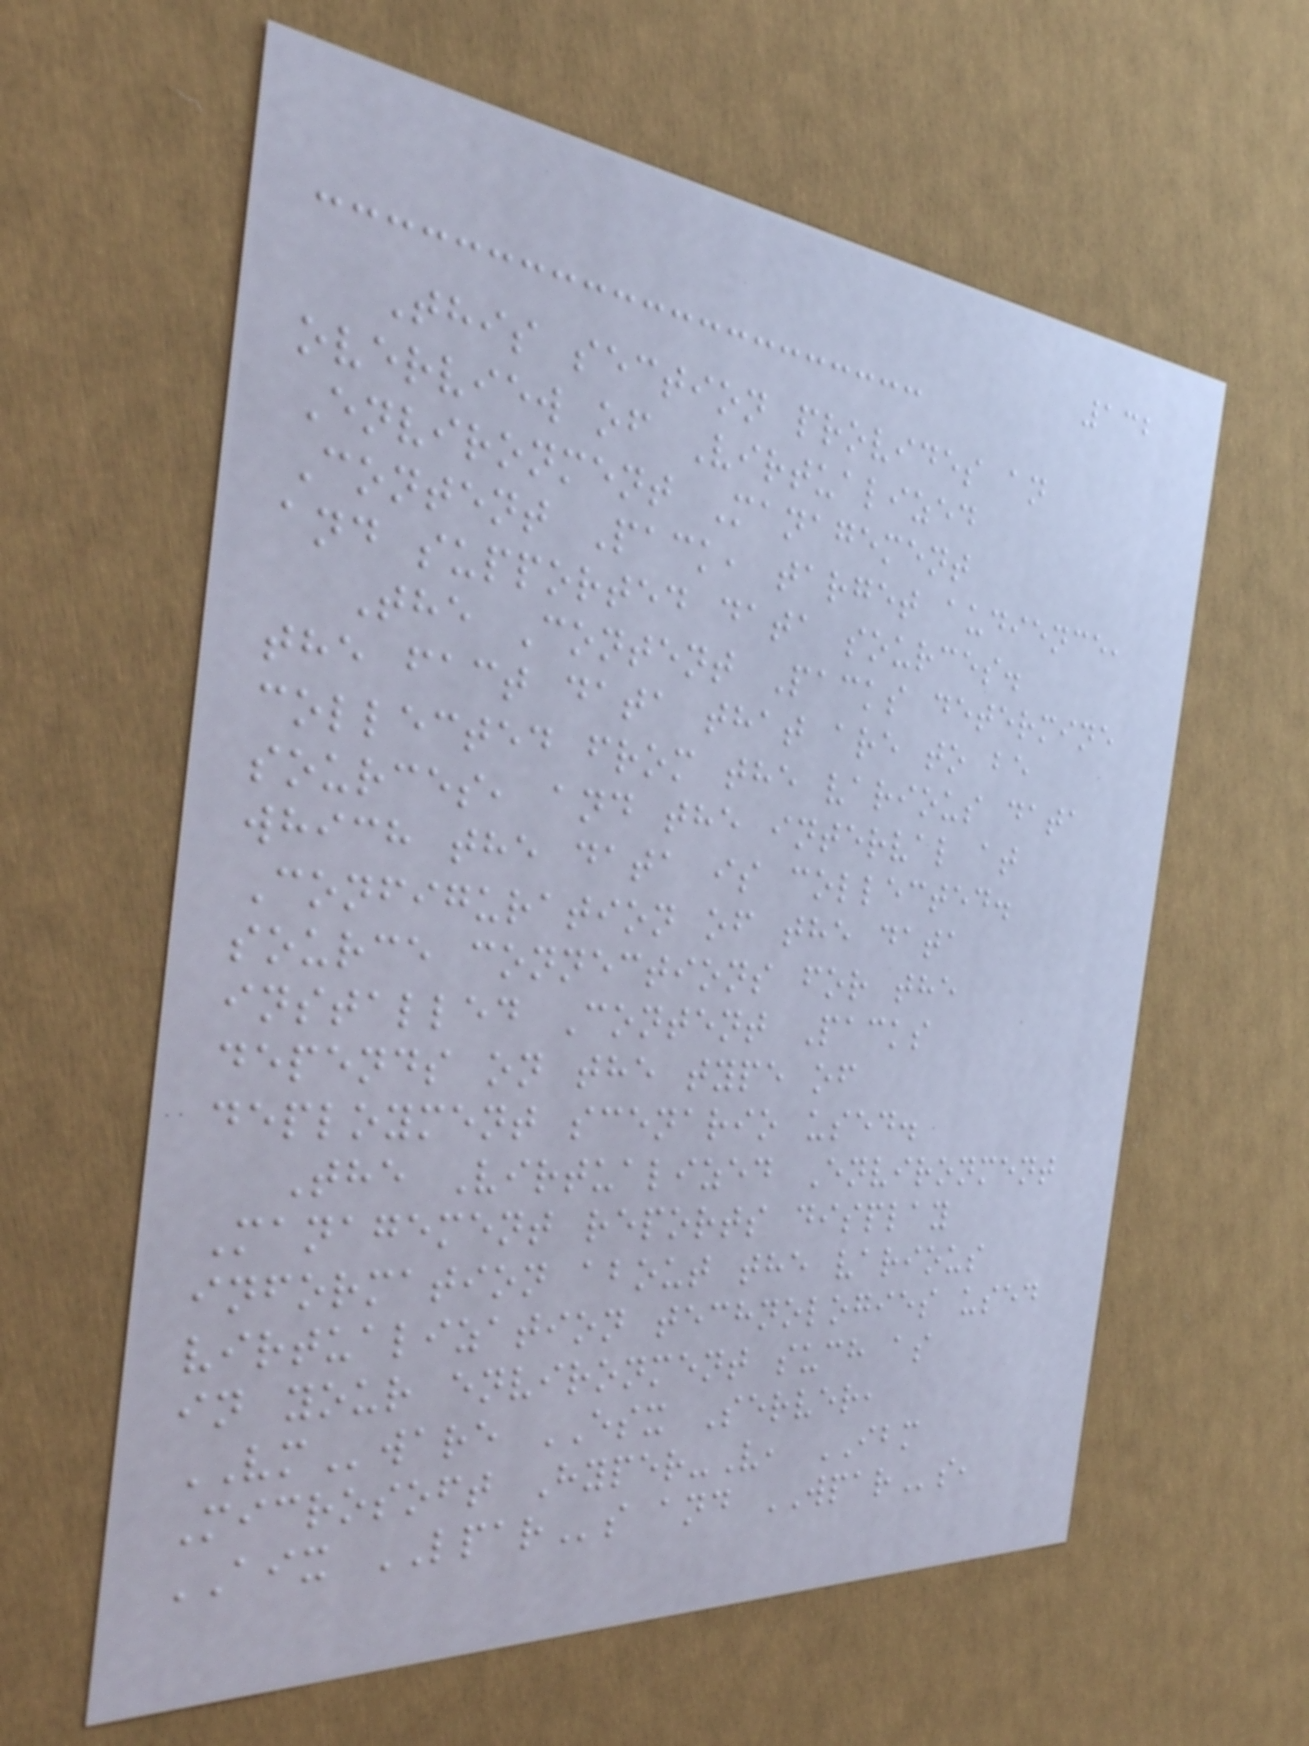132
This section provides an
overview of Virtualized
Environment Management
Content Pack, target audience,
and supported data sources.
The Content Packs determine
the fact data that are to be
collected from the various data
sources, and the interval at
which the data is collected.
Configuration of the data
source connections for the
installed Content Packs
depends on the type of
deployment scenario used.
The Virtualized Environment
Management reports display
information about the various
virtualization technologies used
in your environment such as
VMware ESX Server,
Microsoft Hyper-V, IBM
AIX LPARs and WPARs,
